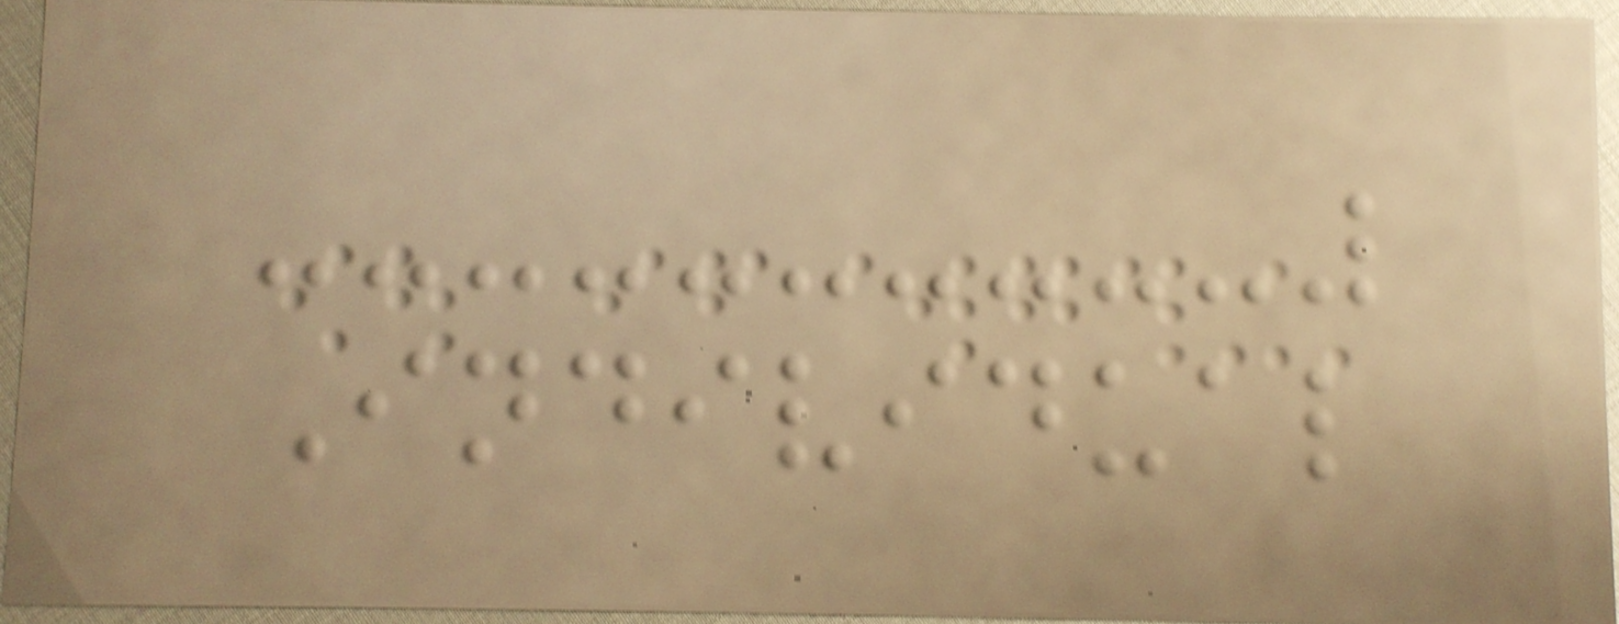Individual
